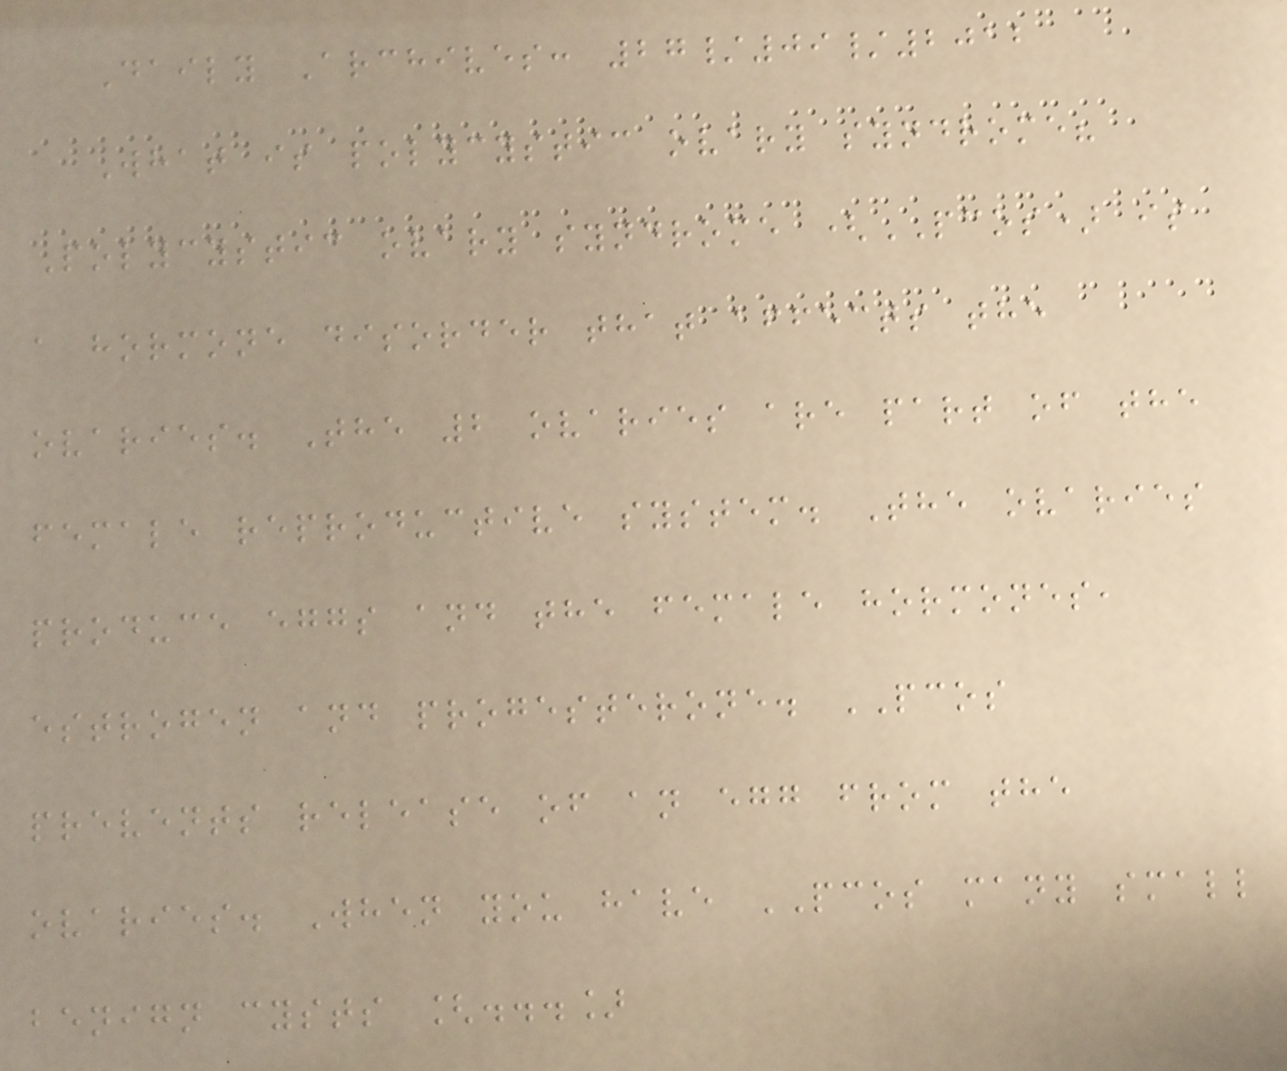Daily Archives: 27/09/2012
What is polycystic ovary syndrome?
Polycystic ovary syndrome (PCOS) is
a hormone disorder that affects the
ovaries. The 2 ovaries are part of the
female reproductive system. The ovaries
produce eggs and the female hormones,
estrogen and progesterone. PCOS
prevents release of an egg from the
ovaries. When you have PCOS many small
benign cysts [...]
